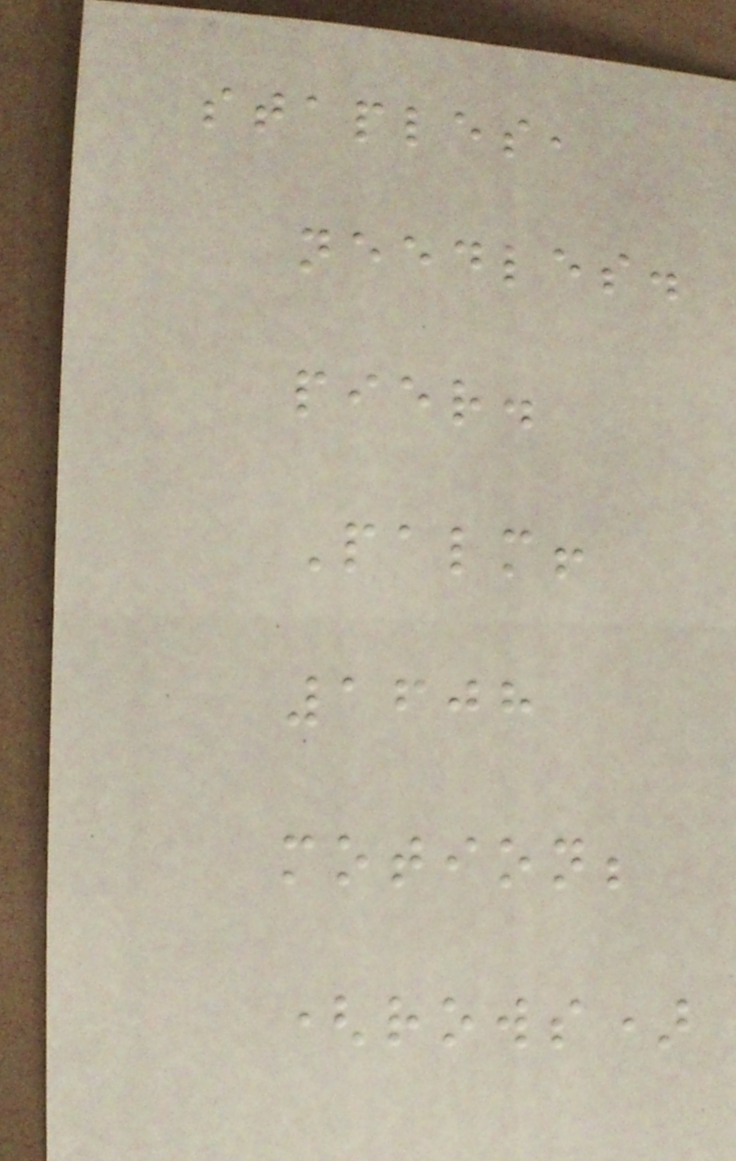staples,
needles.
pier.
Palm!
1608
motion;
(rows)
